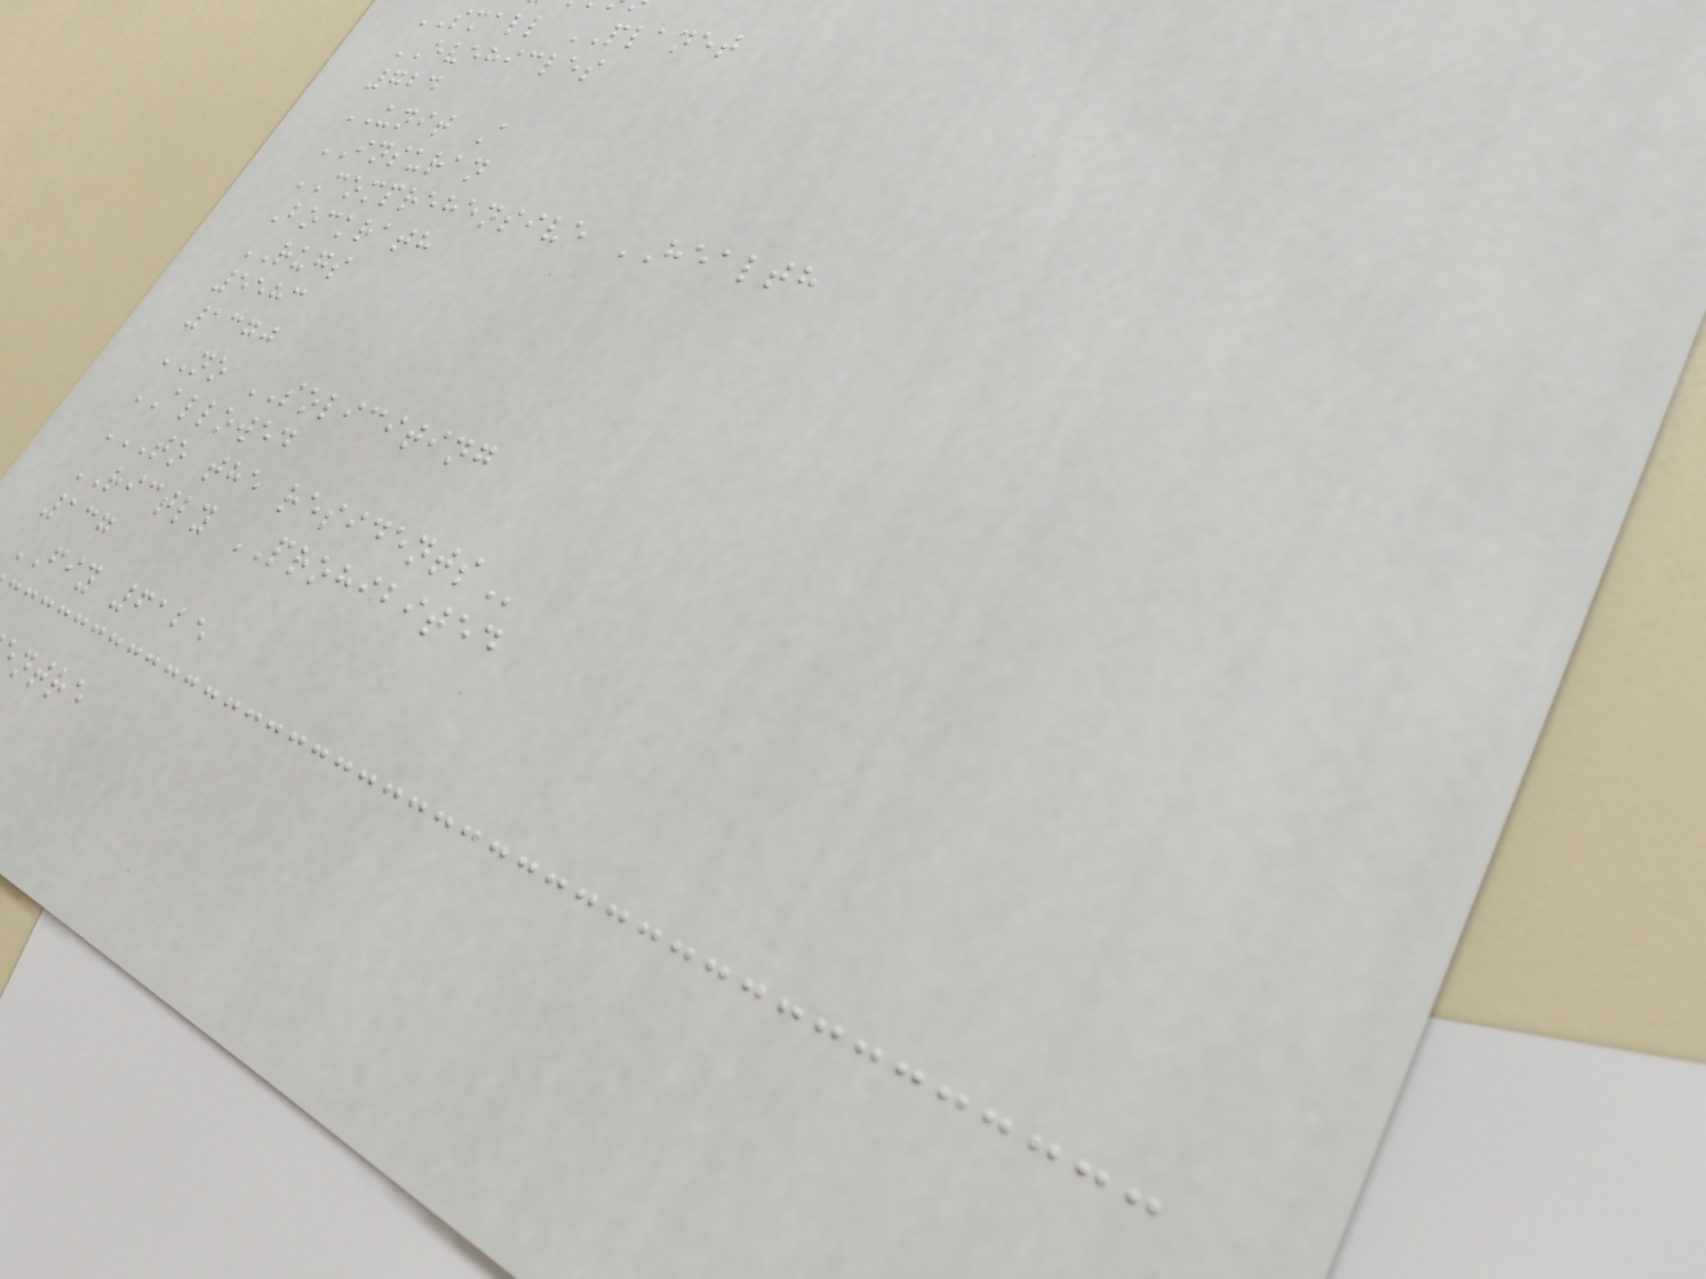SMALL PLANET
EVEHICLES
724
UNIT A
INSURAN
COMPREHENSIVE HEALTH
Bockrath
RUGS
5583
1370
NO SOLICITING
ALLOWED
TO THE RESIDENTS
RICTLY PROHIBITED
137
FIY 6125
ntre
